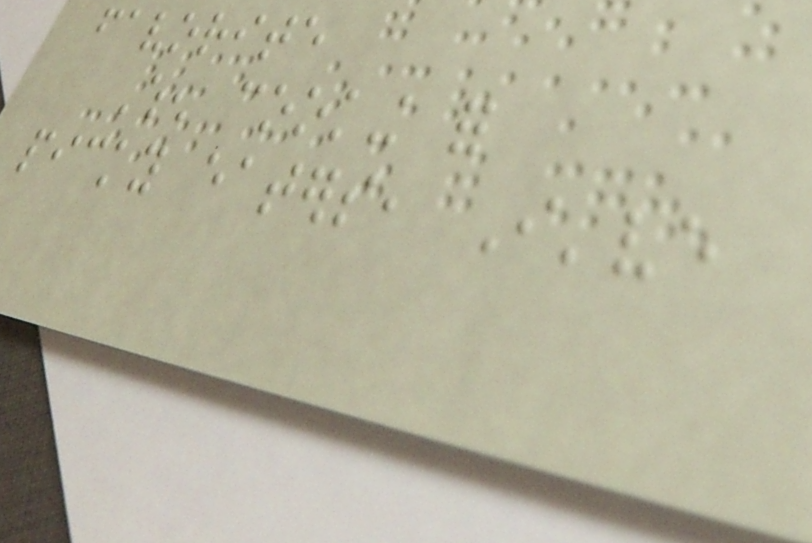favorite
When cooking for
picky eaters, I've
